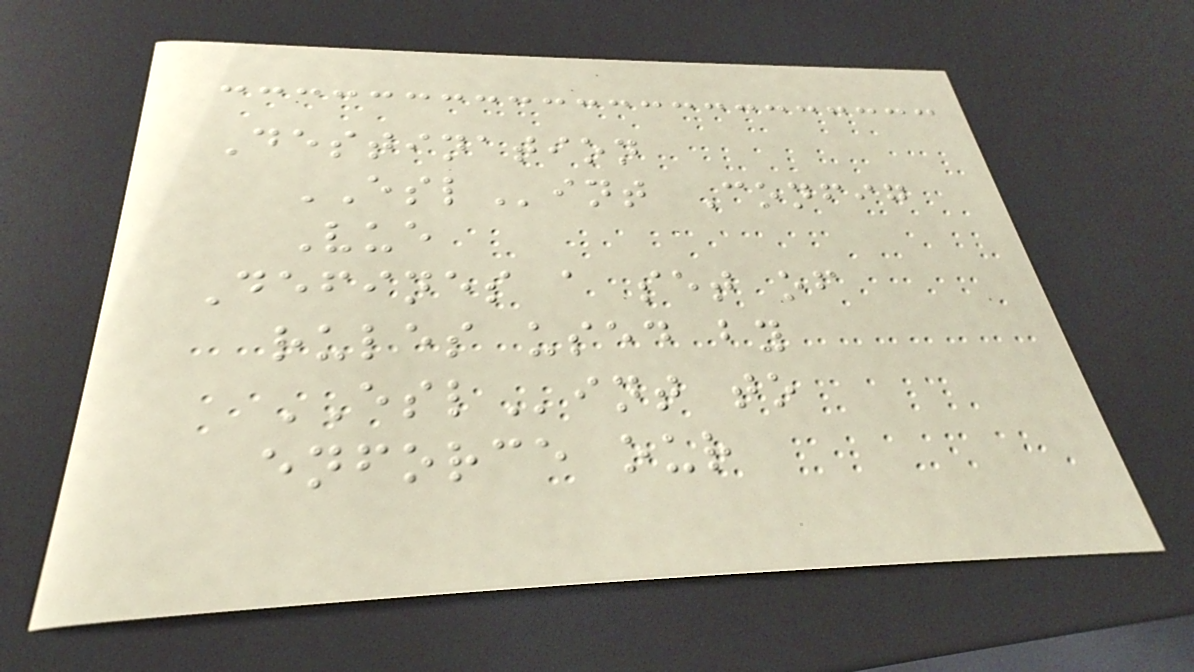Destination
ESLint Config
Vue
Defines a set of
rules used by
ESLint to
enforce our
